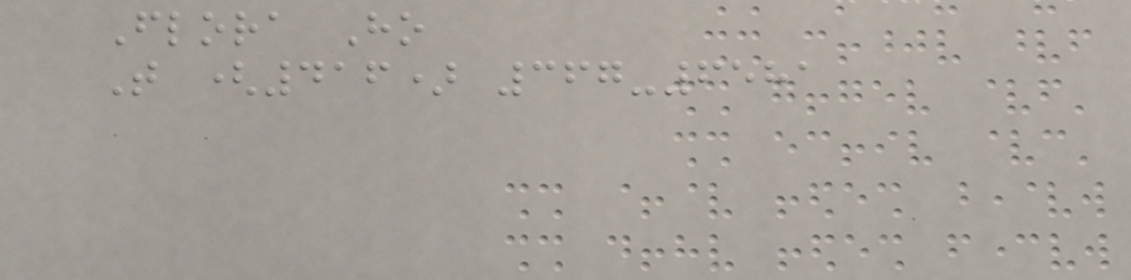Flora Ho
T (416) 367-6581
